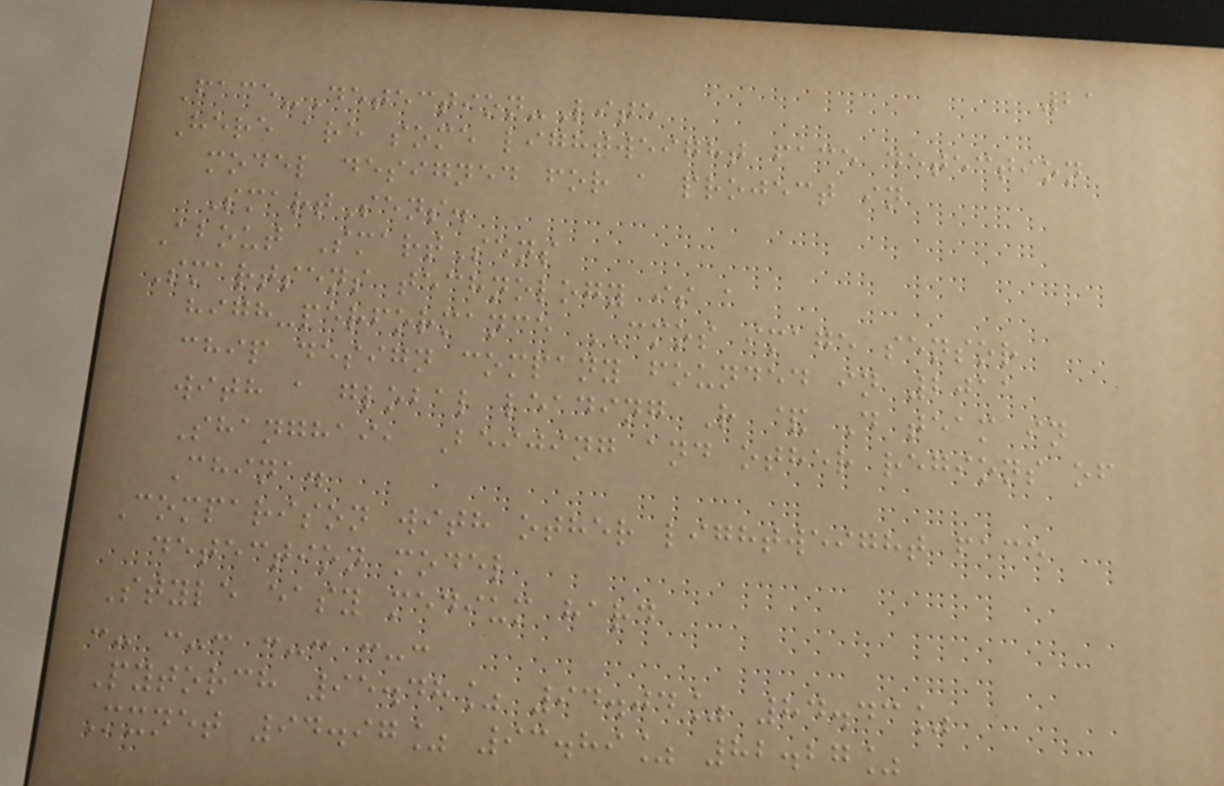21
Face-Detection-Lite
Here are some lightweight face detection
model designed for a project in
SmartSens.
About SmartSens
Smartsens technology is a
high-performance CMOS image sensor
chip design company founded in 2011
with a global leading R & D team in
Shanghai, Beijing and other regions of
China.
Comparison with other lightweight face
detection model
Style easy medium hard
:- :-: :-: :-:
Pytorch 95.48% 94.04% 84.43%
Mxnet 94.97% 93.89% 82.27%
